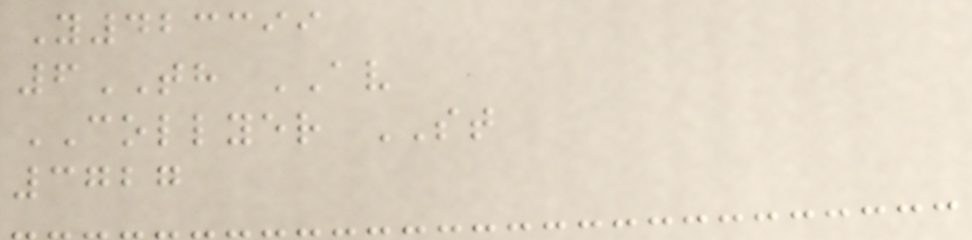Y423399
6TH AV
COLLYER ST
3727
